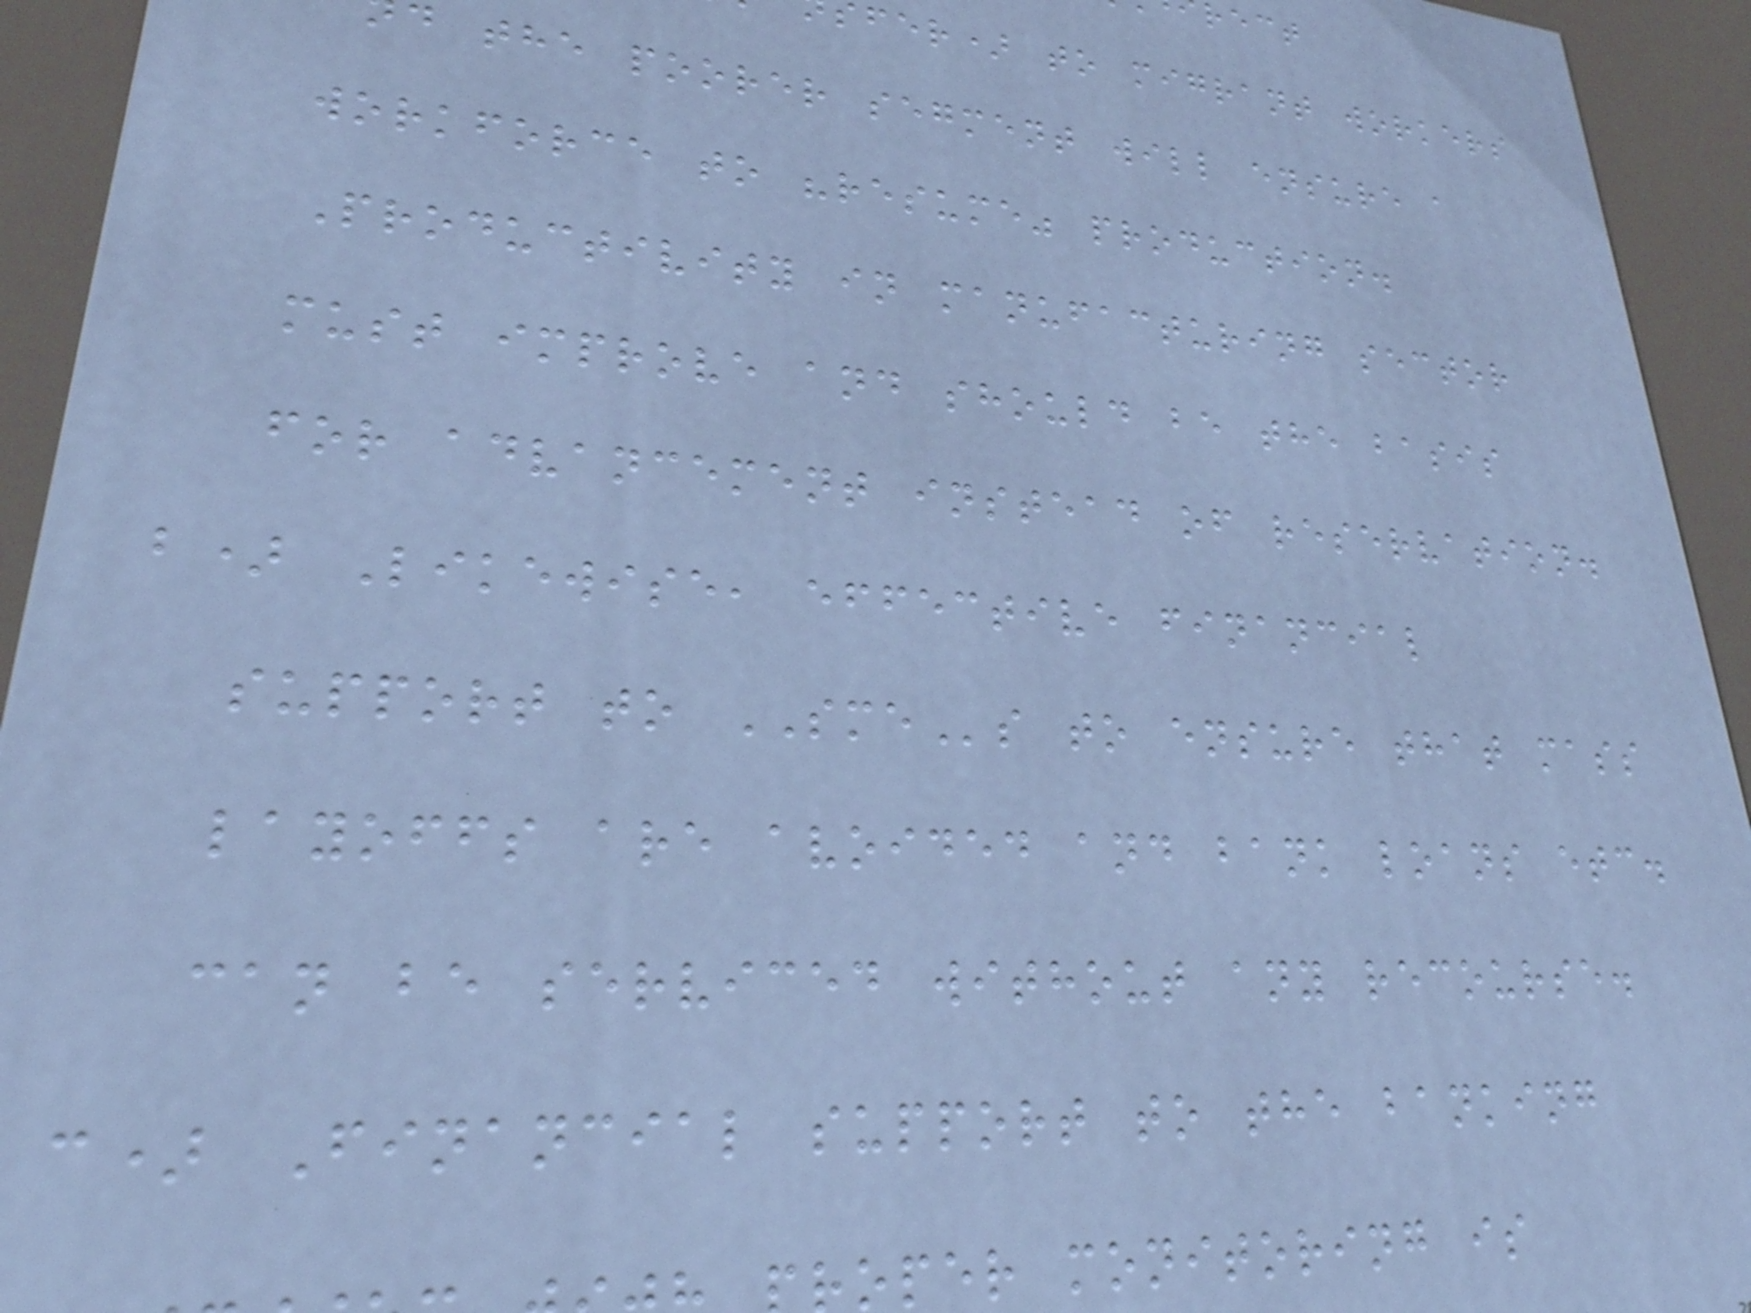fer) to migrant workers
d the poorer segment will ensure a
workforce to "resume" production.
Productivity in manufacturing sector
must improve and should be the basis
for advancement instead of reservation.
b) Likewise, effective financial
support to SMEs to ensure that mass
layoffs are avoided and bank loans etc.
can be serviced without any recourse.
c) Financial support to the banking
oper monitoring is
